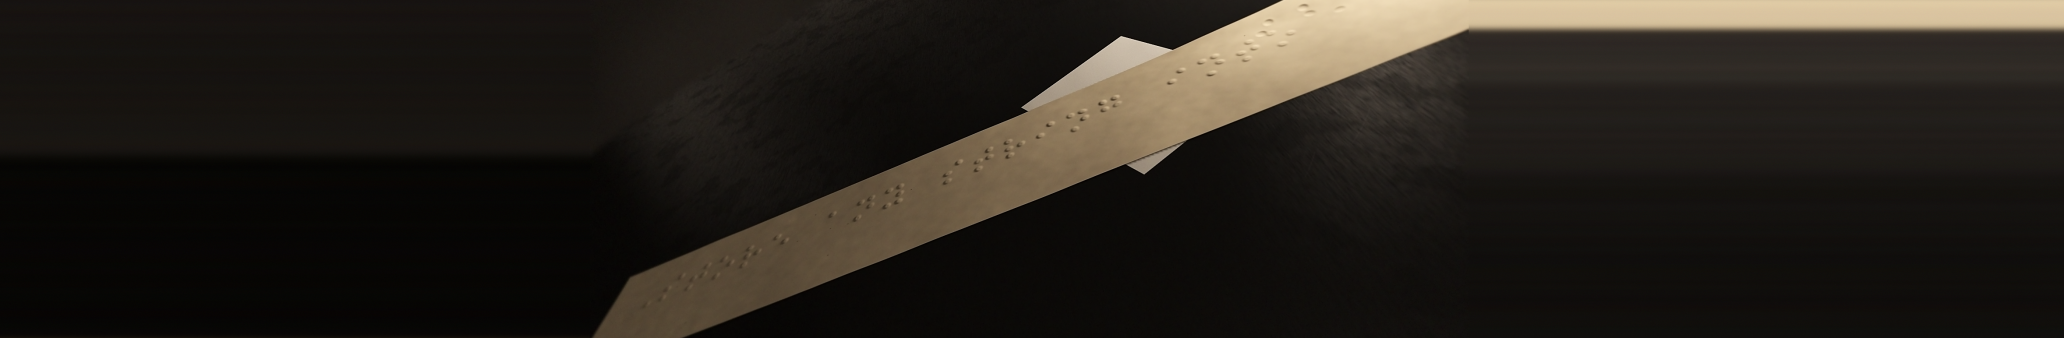Store any string into
